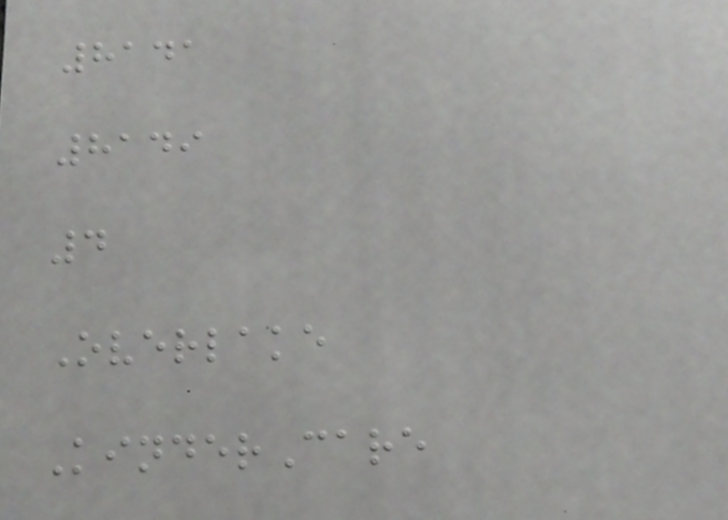8141
8149
4
Overlake
KinderCare
